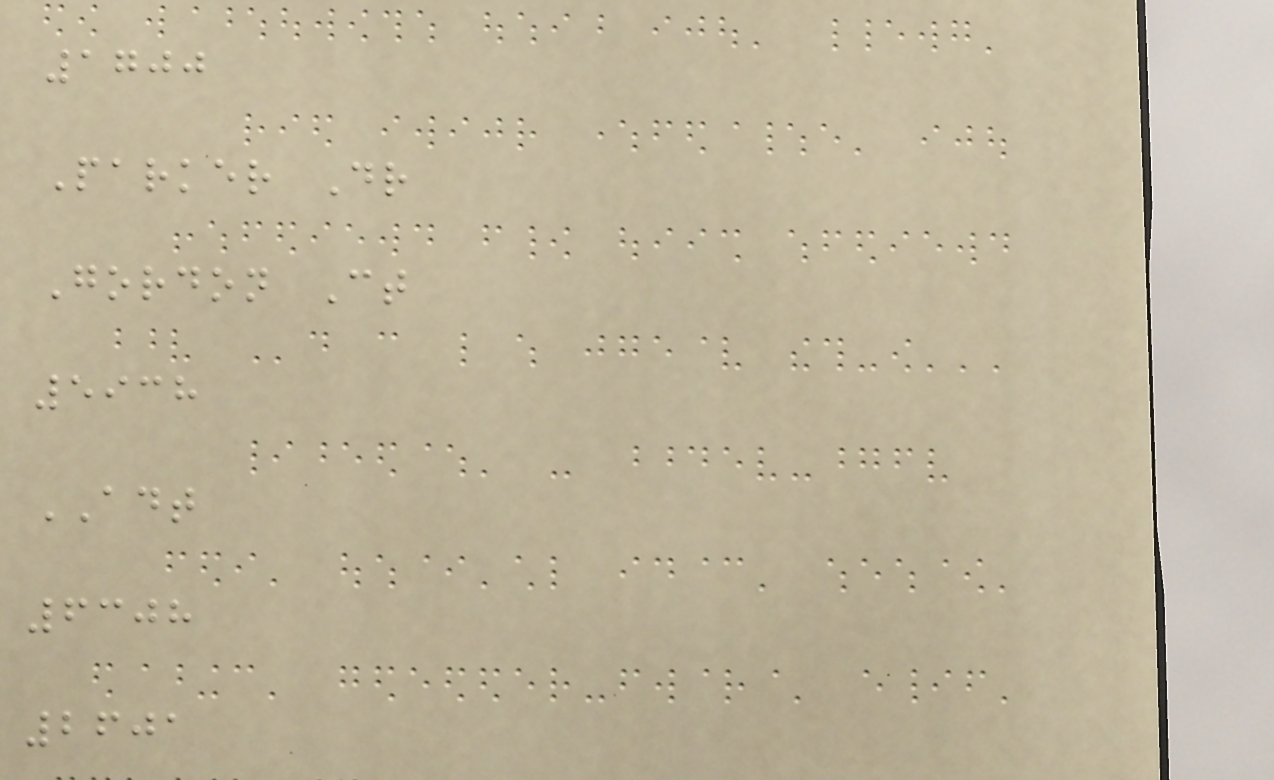1700
Parker Dr
Gordon Ct
5938
ADT
6308
2601
